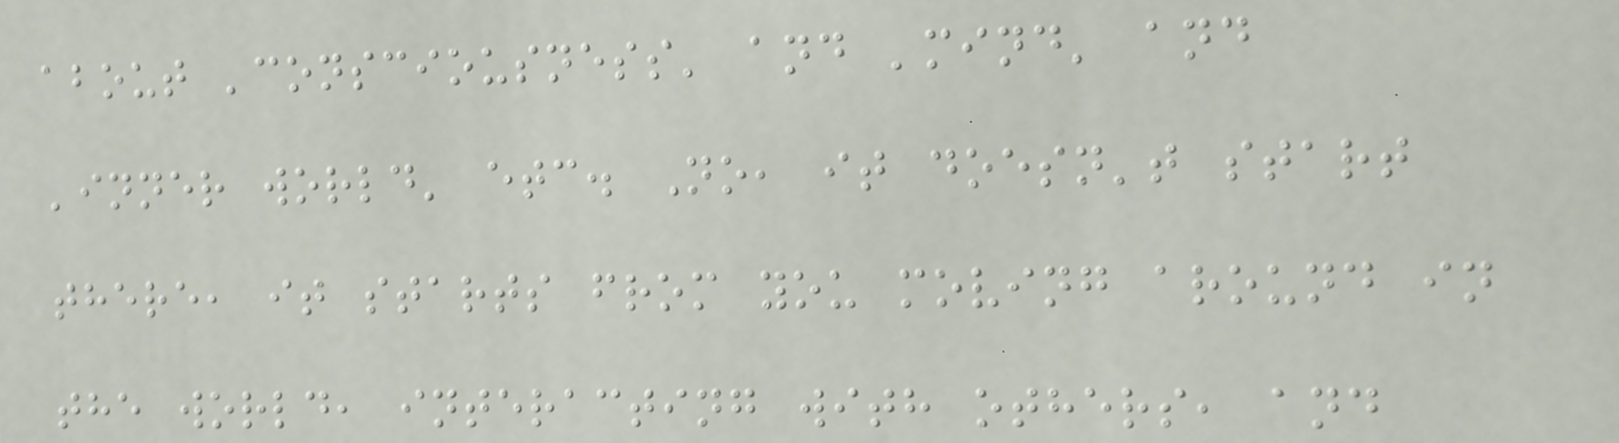about 'consciousness' and 'mind' and
'inner world' etc. No, it doesn't start
there, it starts from you moving around in
the world, interacting with others, and
